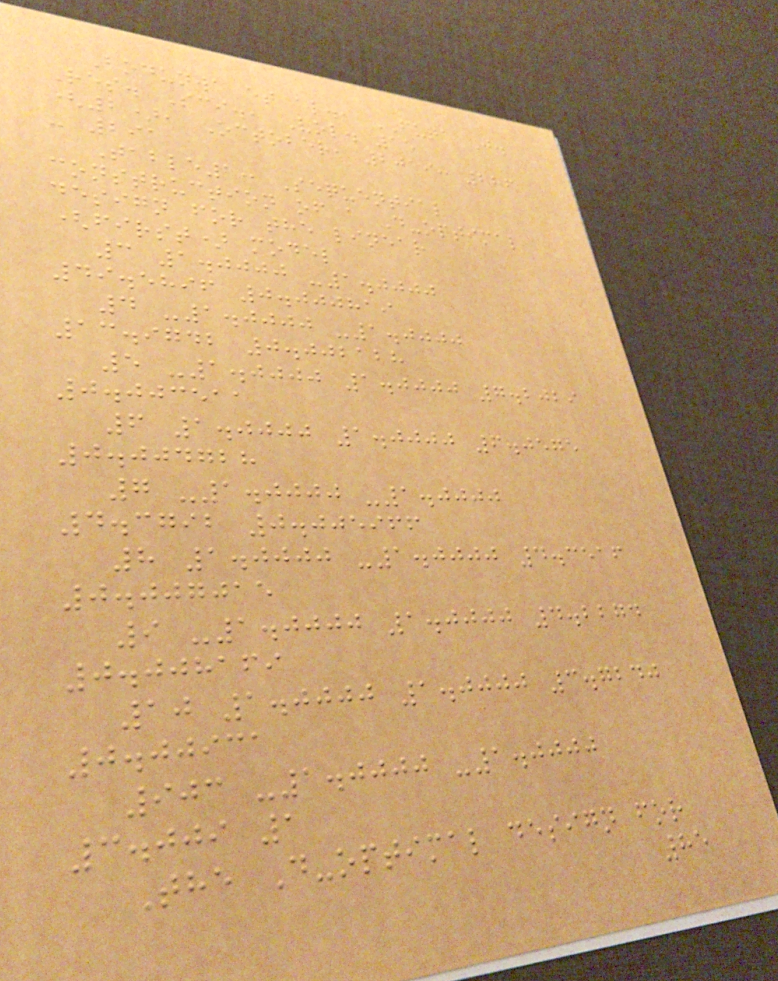Bodunwa et al., FUTA J.
Res. Sci., Vol. 15
(2), October, 2019: 286
- 291
Table1: Sequential
construction of a D-optimal
design for the linear
(first) model
3 1.0000 -1.0000
49.5896 0.000819
4 -1.0000 -1.0000
13.9742 0.002128
5 -1.0000 1.0000 7.2029
0.003511
6 1.0000 1.0000 6.0575
0.004728
7 -1.0000 -1.0000
4.3792 0.005966
8 1.0000 -1.0000 4.3516
0.007015
9 -1.0000 1.0000 4.2274
0.008169
10 1.0000 1.0000 3.7240
0.00931
903 -1.0000 -1.0000
3.009 1
The D-optimal design for
85
